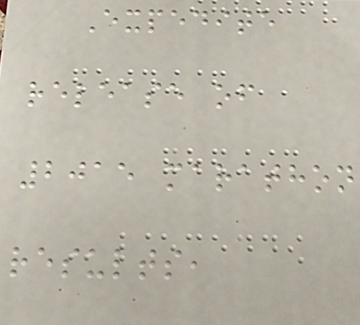Expedite
release of
2015 marathon
results,
